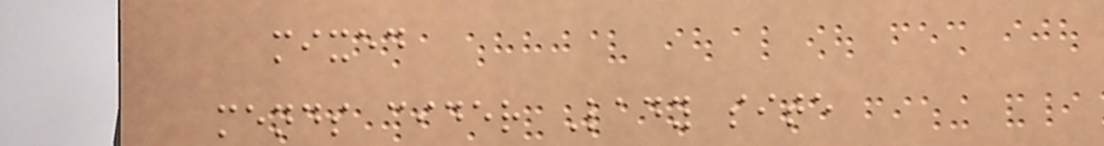mixed
mends cider Lady site
